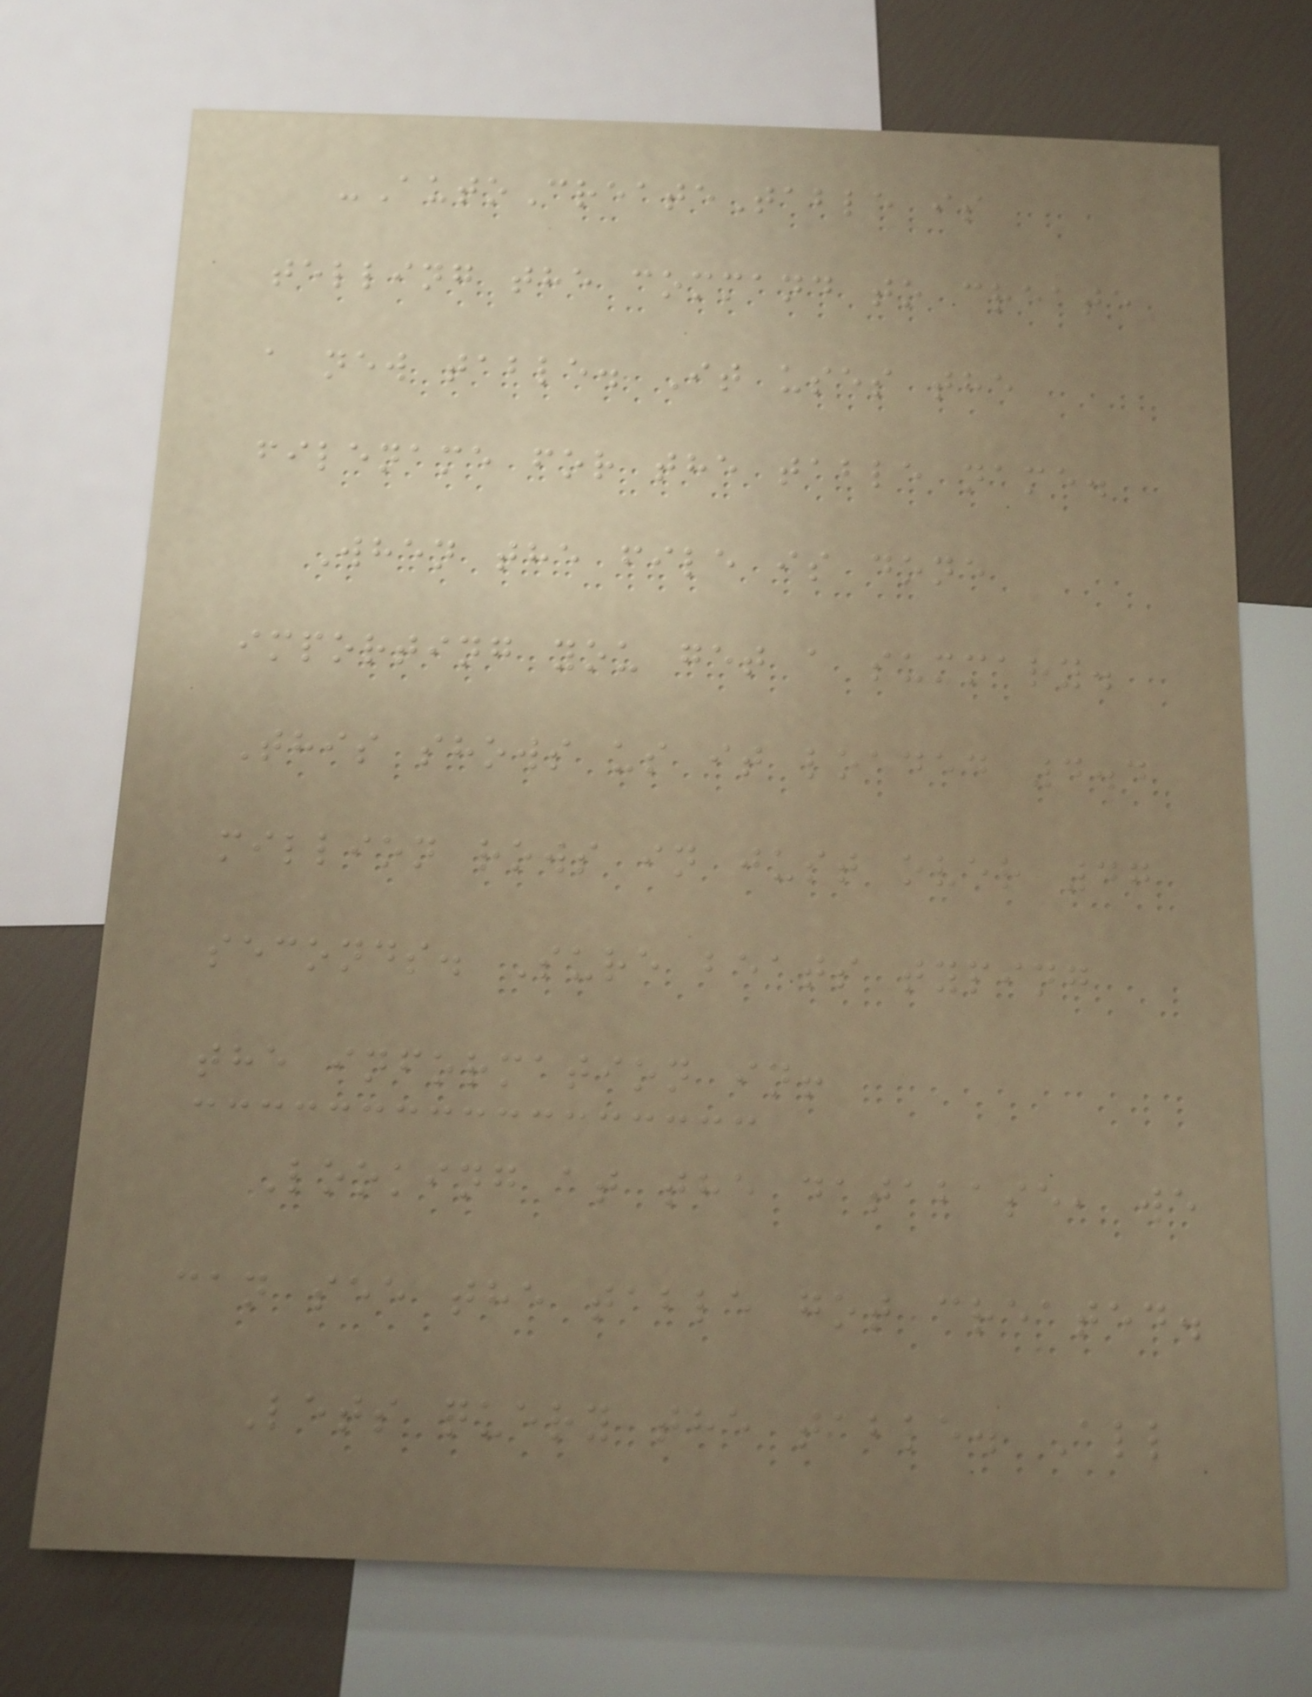-AutoCreateTable is
telling the command to create
a new table. It uses the
filename for the table name.
When the file is done
importing you get a summary.
This shows us it loaded 4.4
million rows in just over 47
seconds. Sure beats typing
the information in!
Looking at the database, we
can see the table got created.
Lets query the table. All
